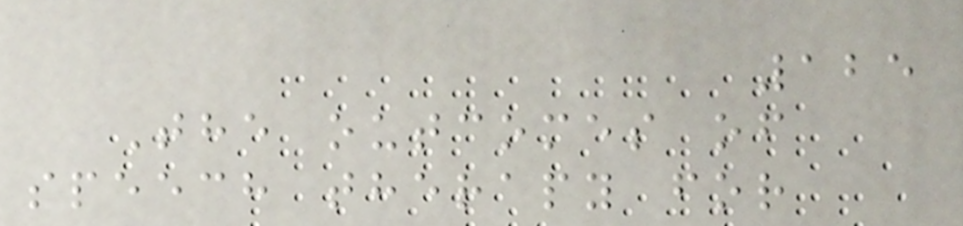125
The outcomes of
speech therapy for
